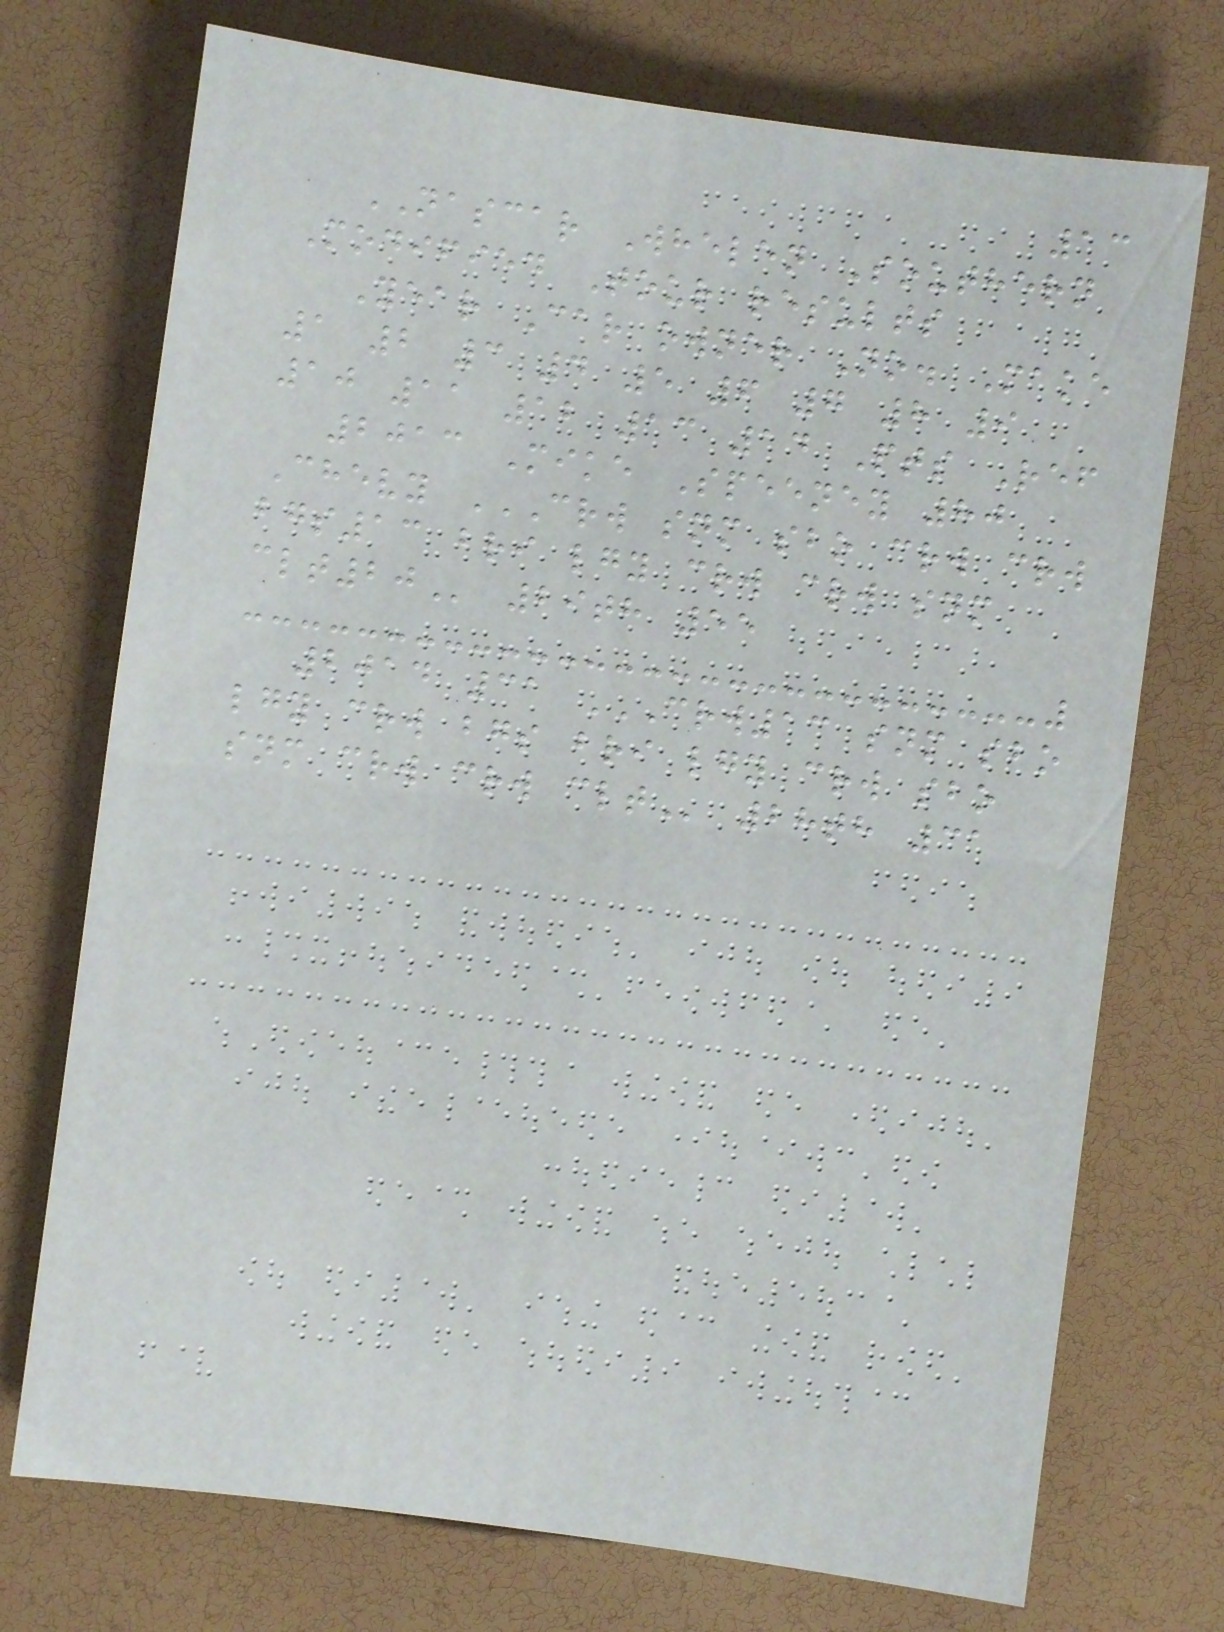13
NASCAR Whelen Southern
Modified Tour results
Year Car owner No. Make
1 2 3 4 5 6 7 8 9
10 11 12 13 14 Pts Ref
2013 Mike Speeney 80
Chevy CRW SNM SBO CRW CRW
BGS13 BRI LGY CRW CRW SNM
CLT20 29th 55
2014 31 CRW13 SNM SBO
LGY CRW BGS BRI LGY CRW SBO
SNM CRW CRW CLT 28th 31
